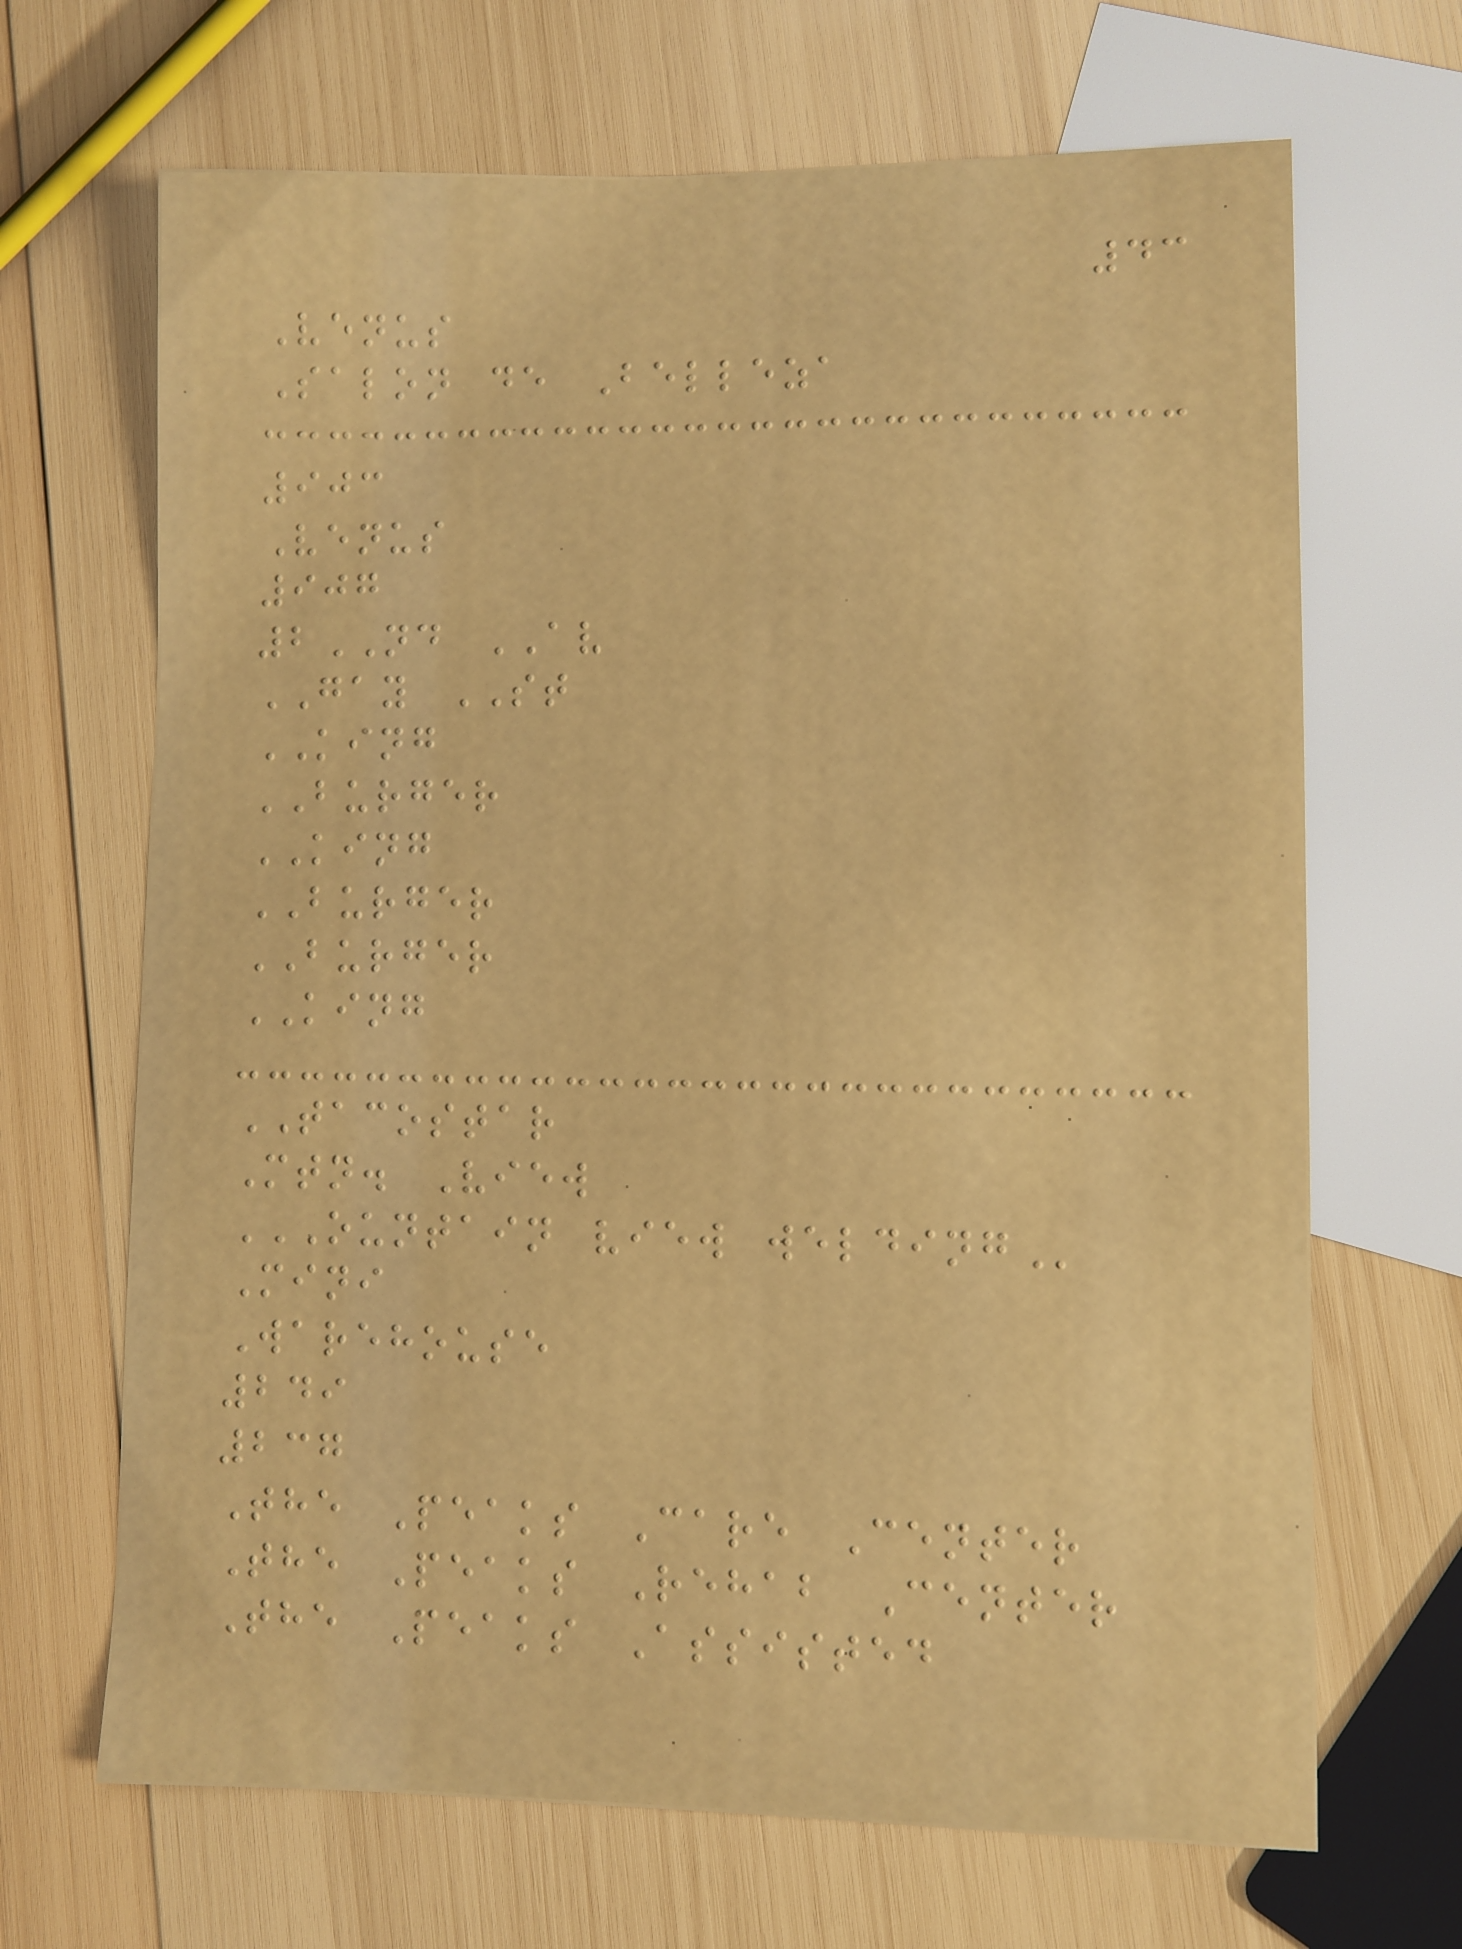43
Venus
Salon de Belleza
903
Venus
907
2ND AV
GAY ST
KING
BURGER
KING
BURGER
BURGER
KING
TACOSTAR
Mtn. View
OUNTAIN VIEW WELDING
Mini
Warehouse
249
237
The Peaks Care Center
The Peaks Rehab Center
The Peaks Assisted
